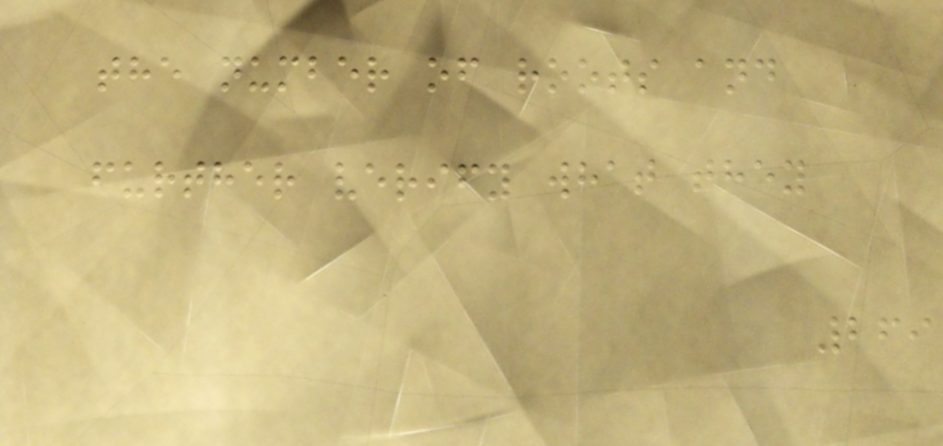the number of roots and
further verify what they
269
